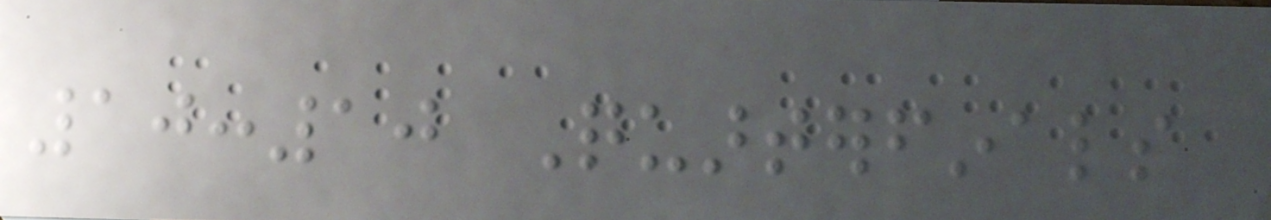10:10 Quarterfinals
